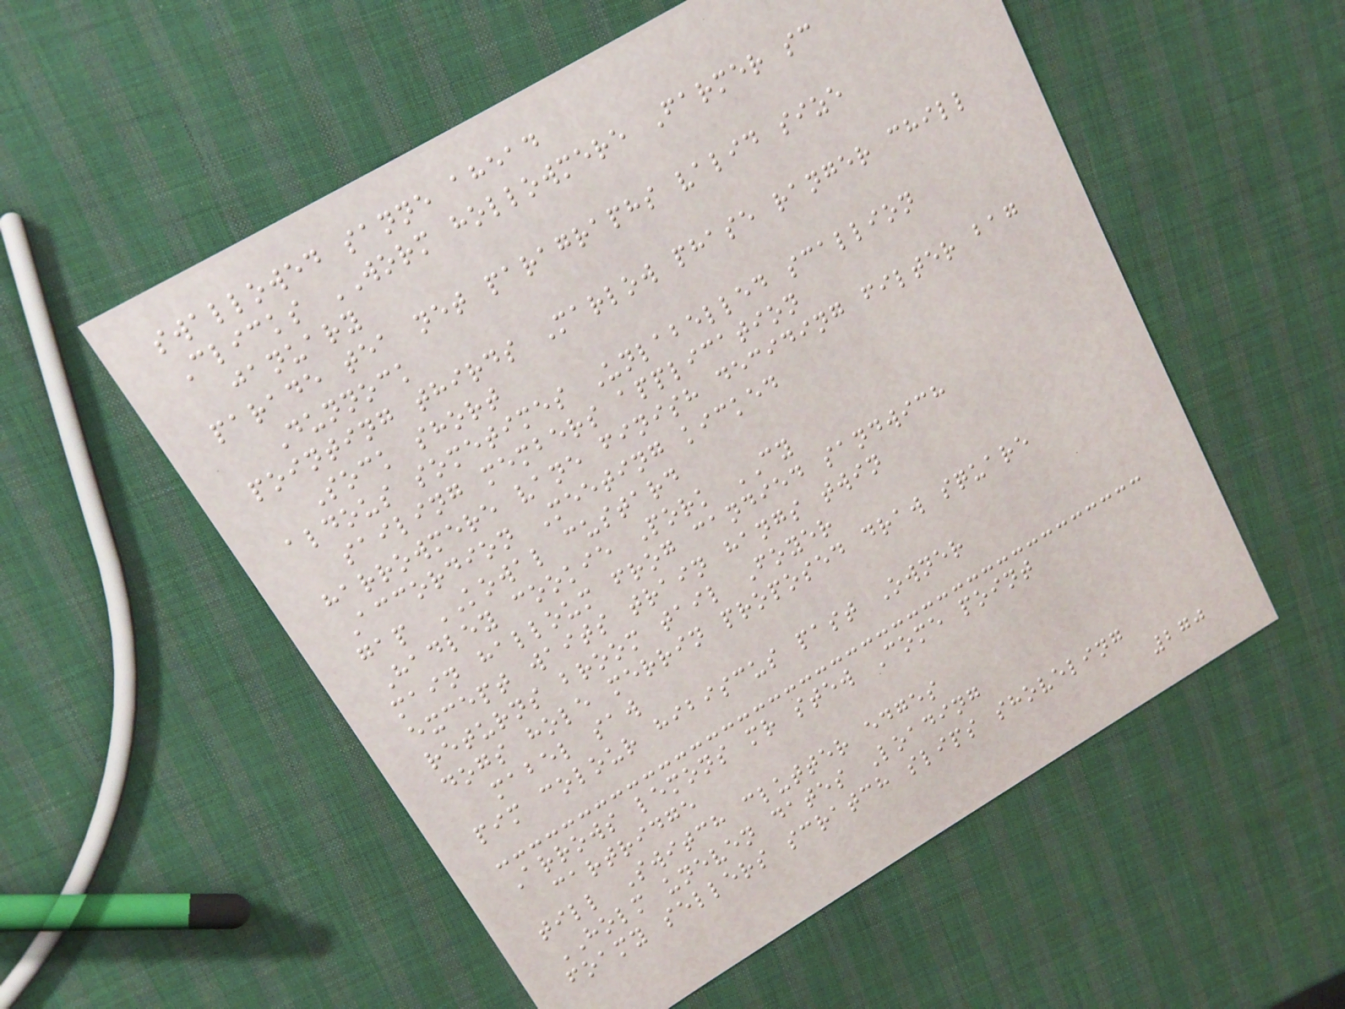swallowed sanne ahead
Clicks WORM hollowmere Farmer sc
january
parade tea net paragraphs valid size
Dunnock
pointing thirds Marlow phase ranger chill
Sock short
aldous sometimes Unlabelled scallion
sailing members application
harrowmere vane finish deciding filter bag
Accordion Meeting kicked
gap KOWAL custard
Hadley cookie Pork CY
main halloum frog candied sandwich
except waits train hangs twin
returns broom tail Foyer
dogs hole merrin proposed draw square
mabel saw
pim colour hibiscus past Owner
Arrows lemons mr stew Come point
cartridge
till Switch clutter edges
HOLM uneven dates Loading
foamy sellers scratch slips shoveling
270
